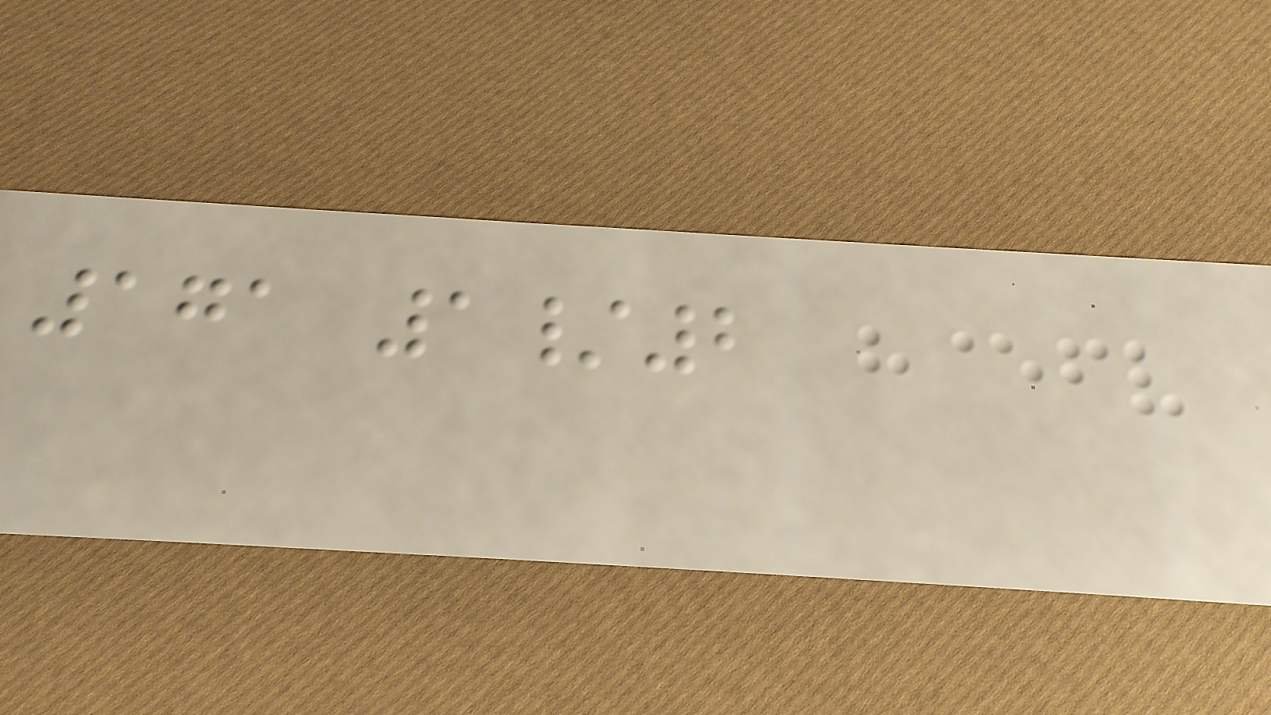171 1/2
